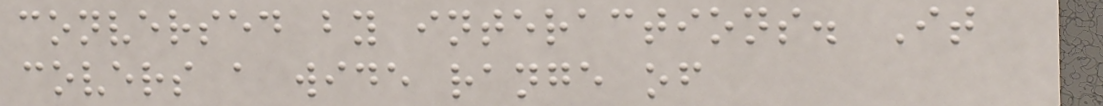conversed by interactions. It
covers a wide range of
